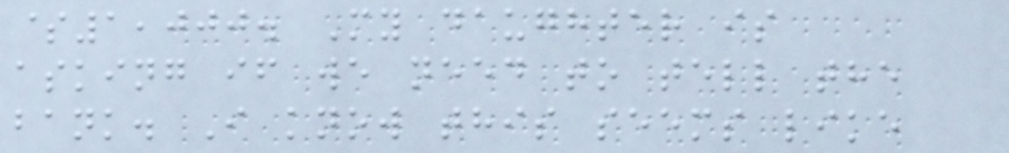$1,000. My daughter is
asking if we need to tell the
bank. I know this seems like
